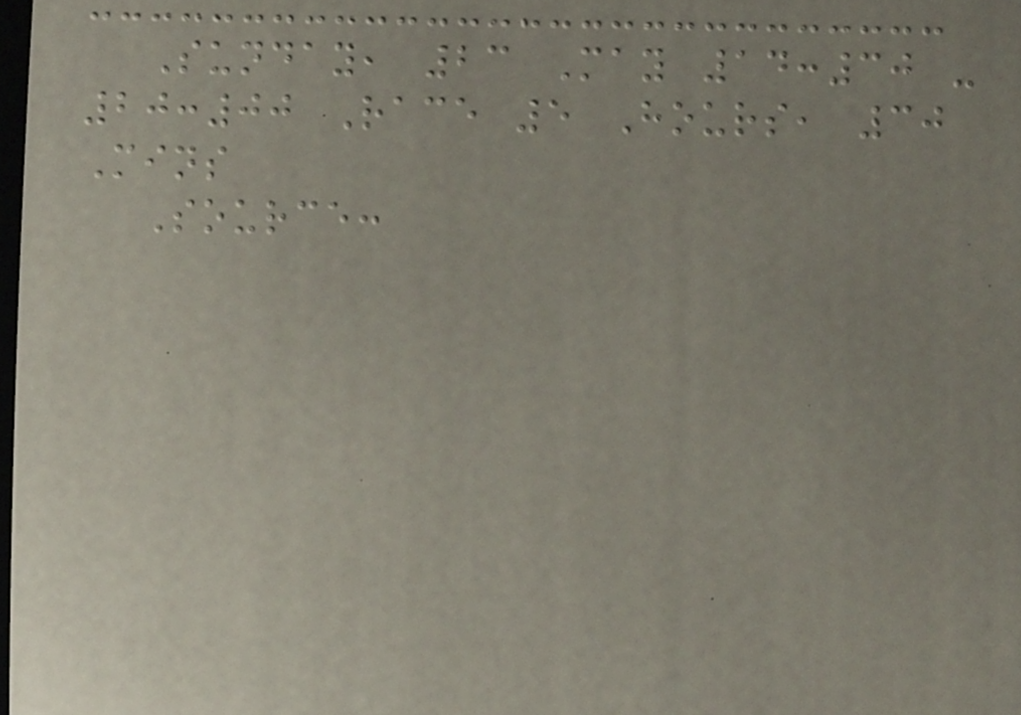Sunday, 23 May 14:30 -
20:00 Race 5 Hours, 30
Mins
Source:
